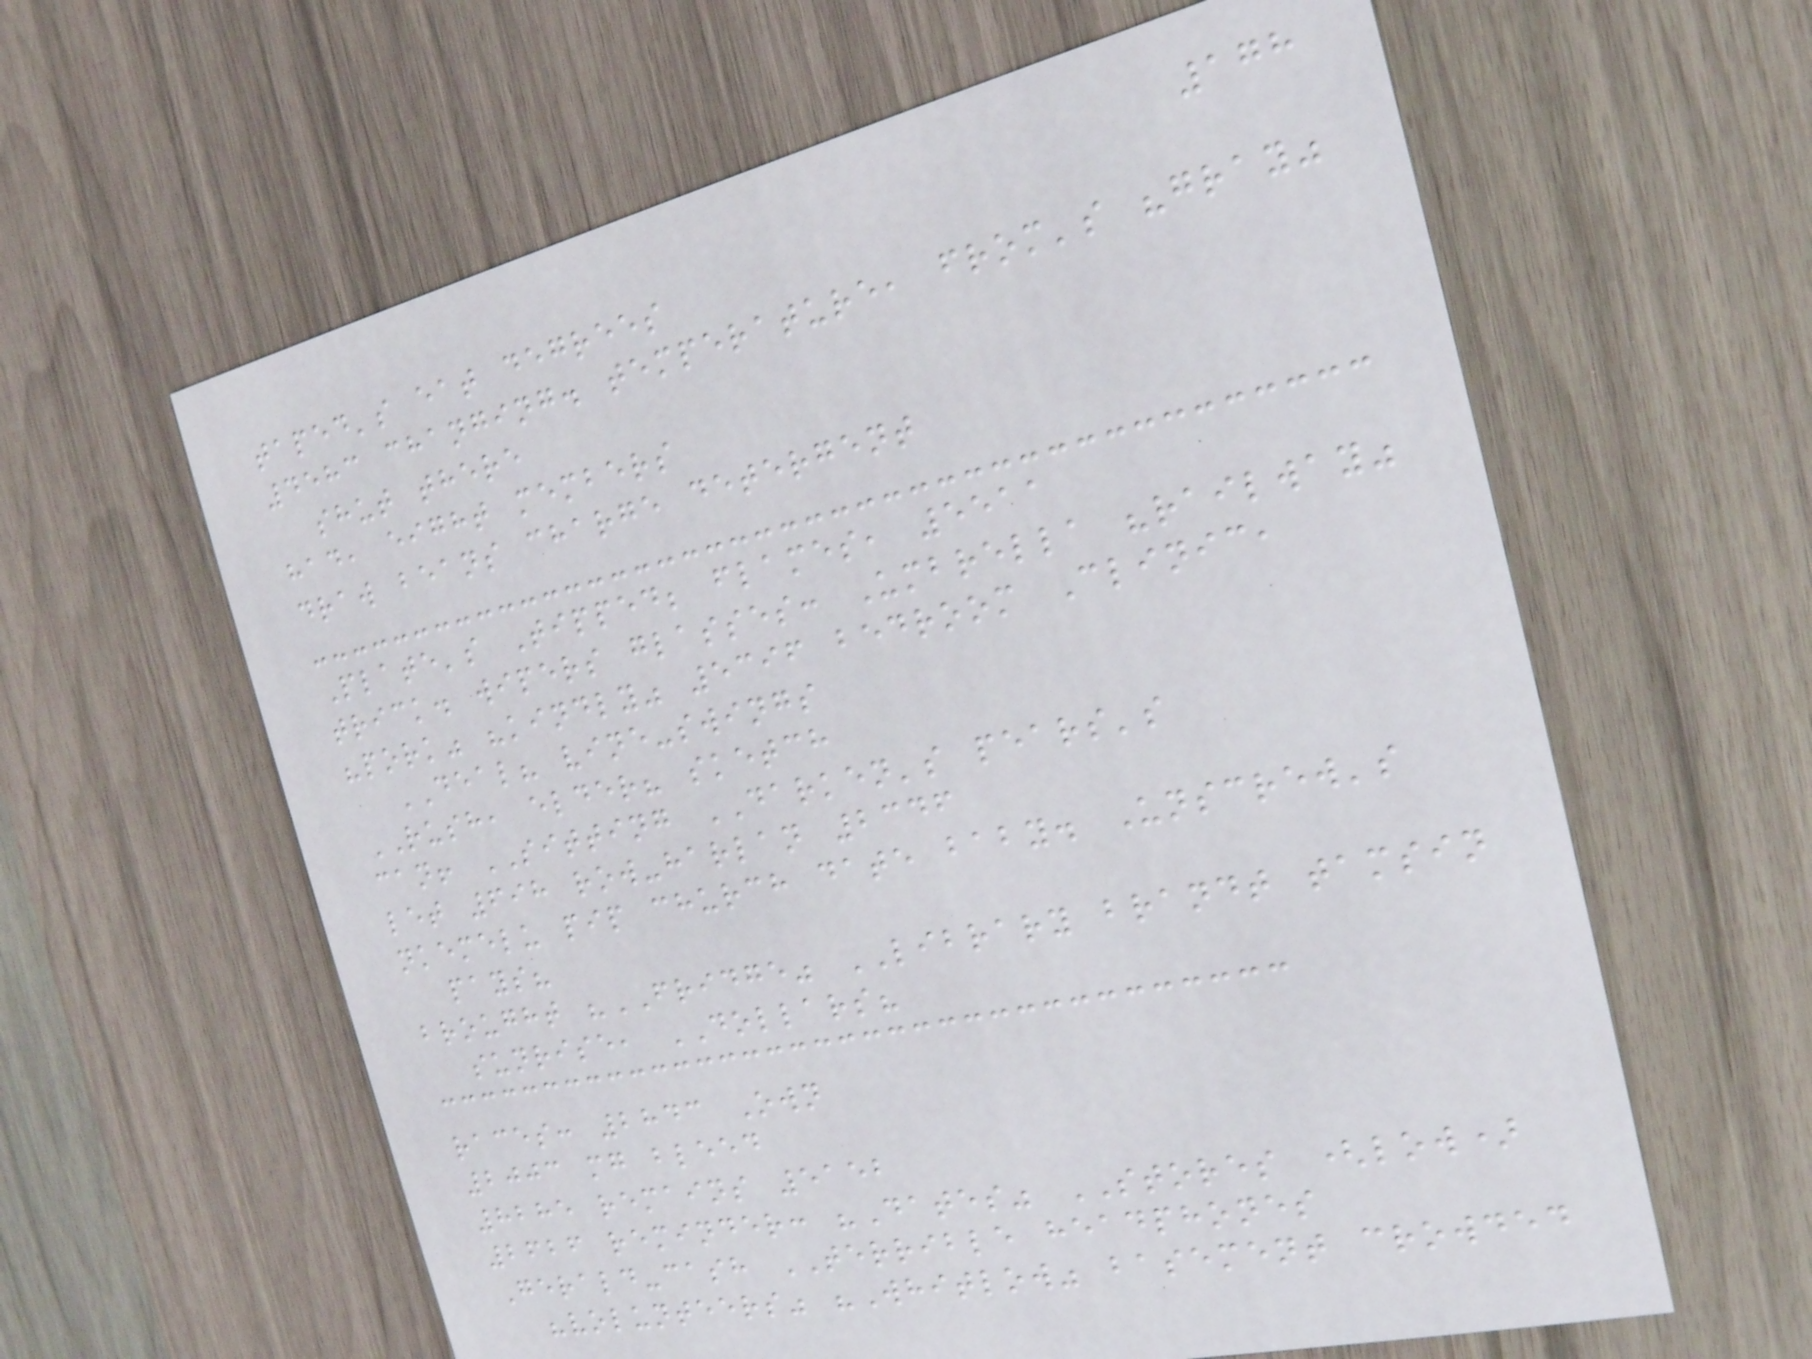178
taped's eat degrees
4583 changing. temperature, from's "gray"
shut there
had, eight members
draw beans charge detergent
Plate's Tipped; flames, 5511
trick. wipers glasses: Umbrella "railway"
"pork" "kindly" 5396 bedroom Clinic,
DEAL? vine-swings
RUSH, elder? sketch
can! SITTING DARKEN's pears's
let 698 row-harlan 2346
nkemelu pip church date baby. Unscrew's
pays?
brought "FRIDGE" LIBRARY brandt tamsin
sunrise, DOLLARS?
races: 2843 Own
2003 mg bleed
8285 remains 5152
2626 reminder: "Dates" STORES (low)
Gerald-cash TERRIBLE headphones
"volunteers" "Whitlow" basement crowded
